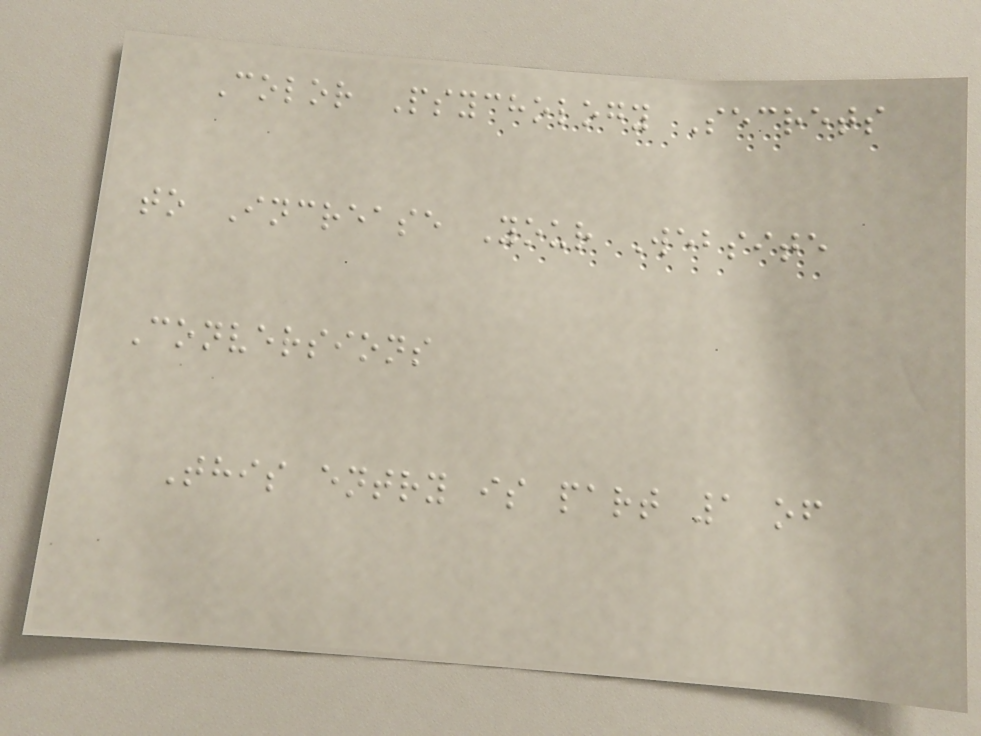Color Psychology Secrets
to Increase Your Website
Conversions
This entry is part 1 of
